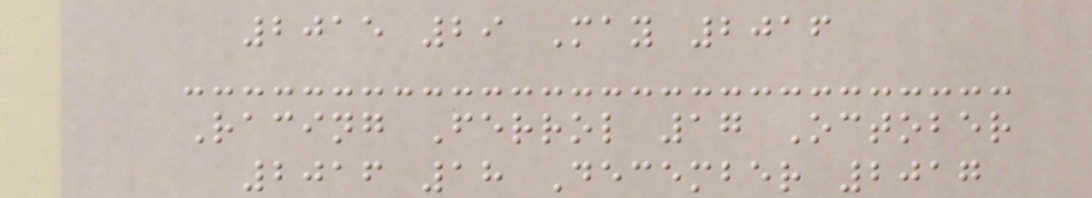2015 29 May 2016
Racing Ferrol 17 October
2016 18 December 2017
